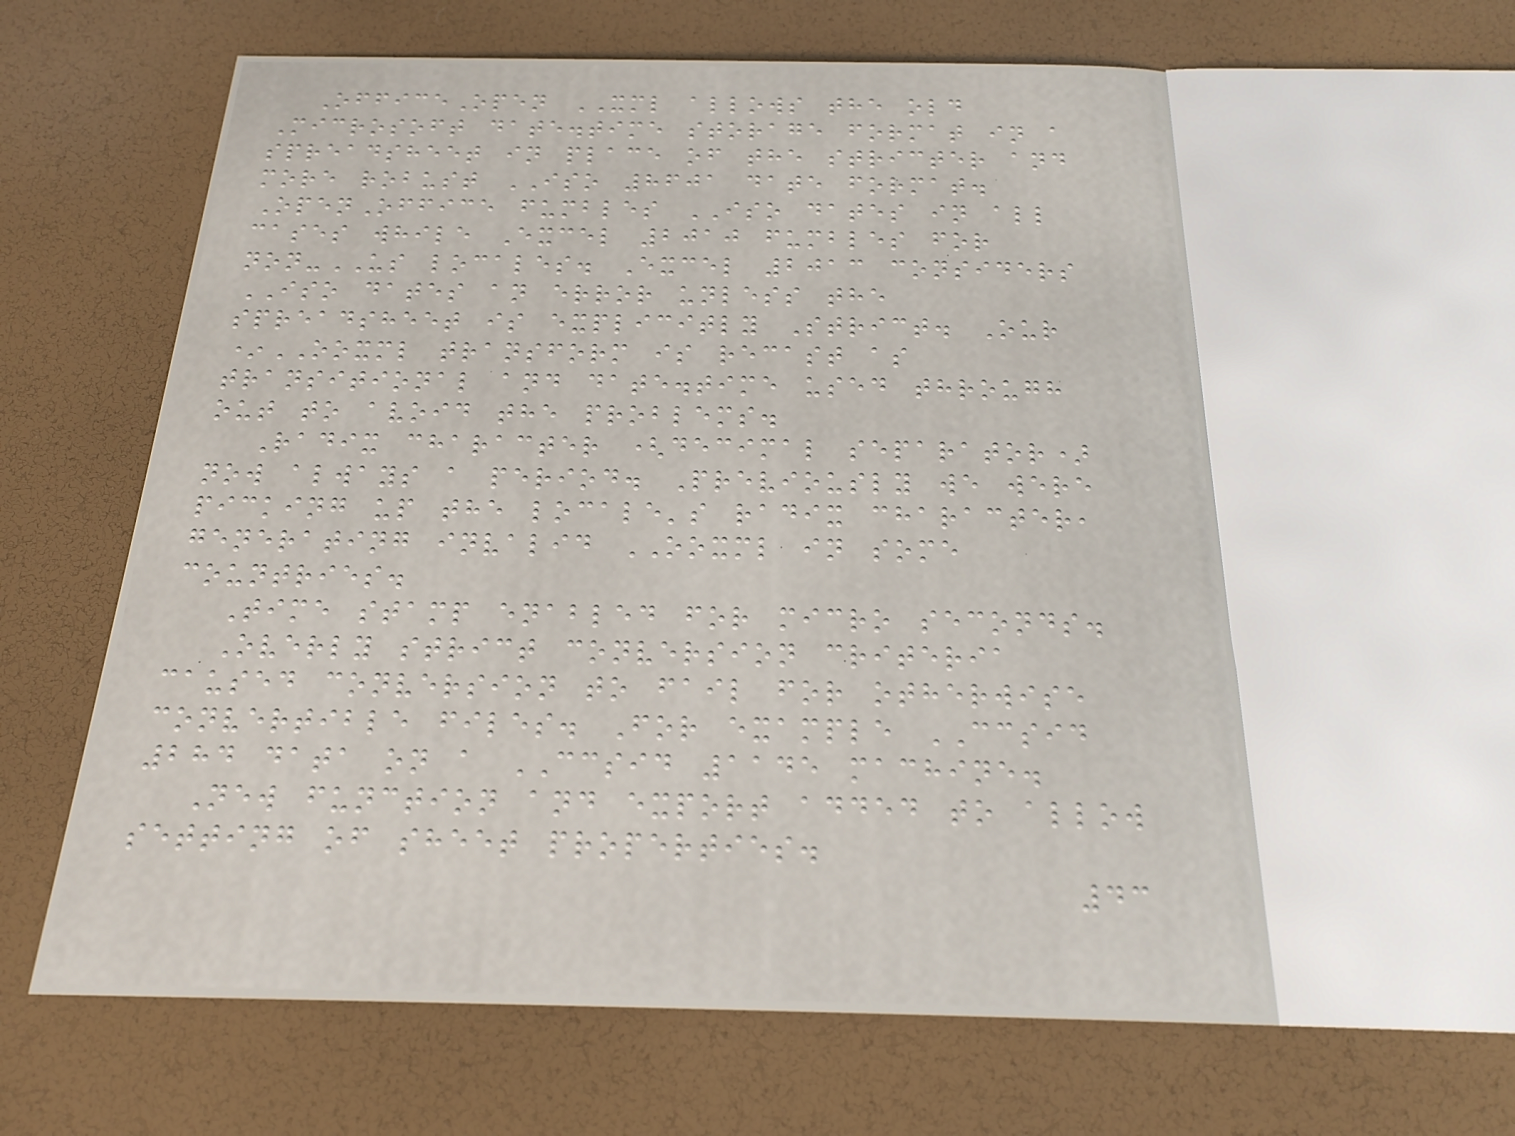OfficeOpen XML allows the old
Microsoft date.time storage format in a
spreadsheet in place of the stricter and
more robust ISO 8601 date format.
OpenOffice fumbles ISO dates in all
cases while Excel 2010 fumbles for
non-US locales. Excel 2013 considers
ISO dates an error unless the
spreadsheet is explicitly Strict. Our
*OOXML transform is recast as
transitional and date.time used through
out to avoid the problems.
Radix character (decimal separator)
now always a period. Previously we were
picking up the locale's radix character,
generating invalid OOXML in some
countries.
Time stamp enabled for micro seconds.
Overly strict conversion criteria
caused conversion to fail for otherwise
convertible files. For example CCSID
284 data on a CCSID 1145 machine.
New function and export added to allow
setting of sheet properties.
43
